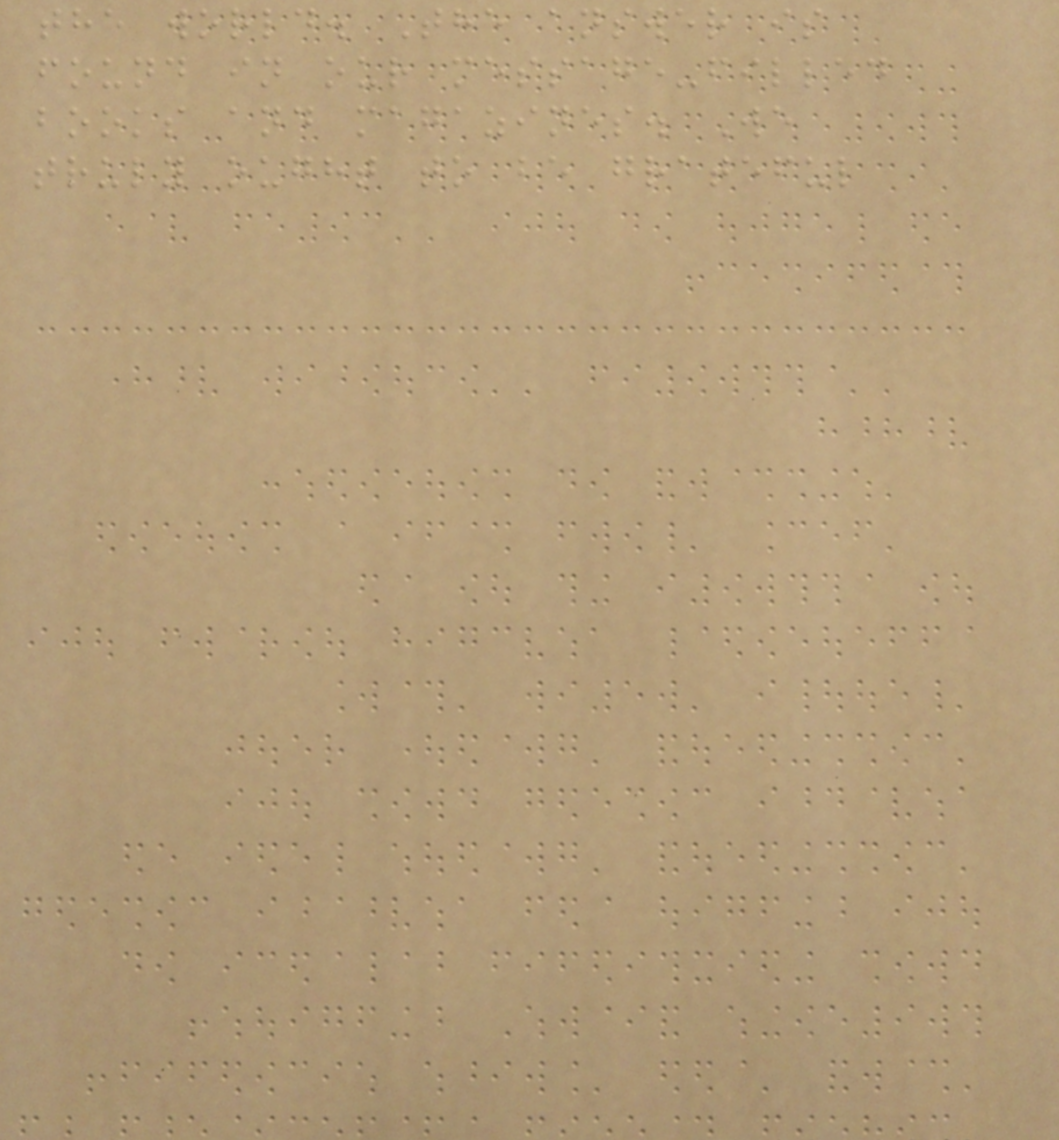the world. The answer is
found in our message-filled
books and magazines. We
truly ought to be grateful
